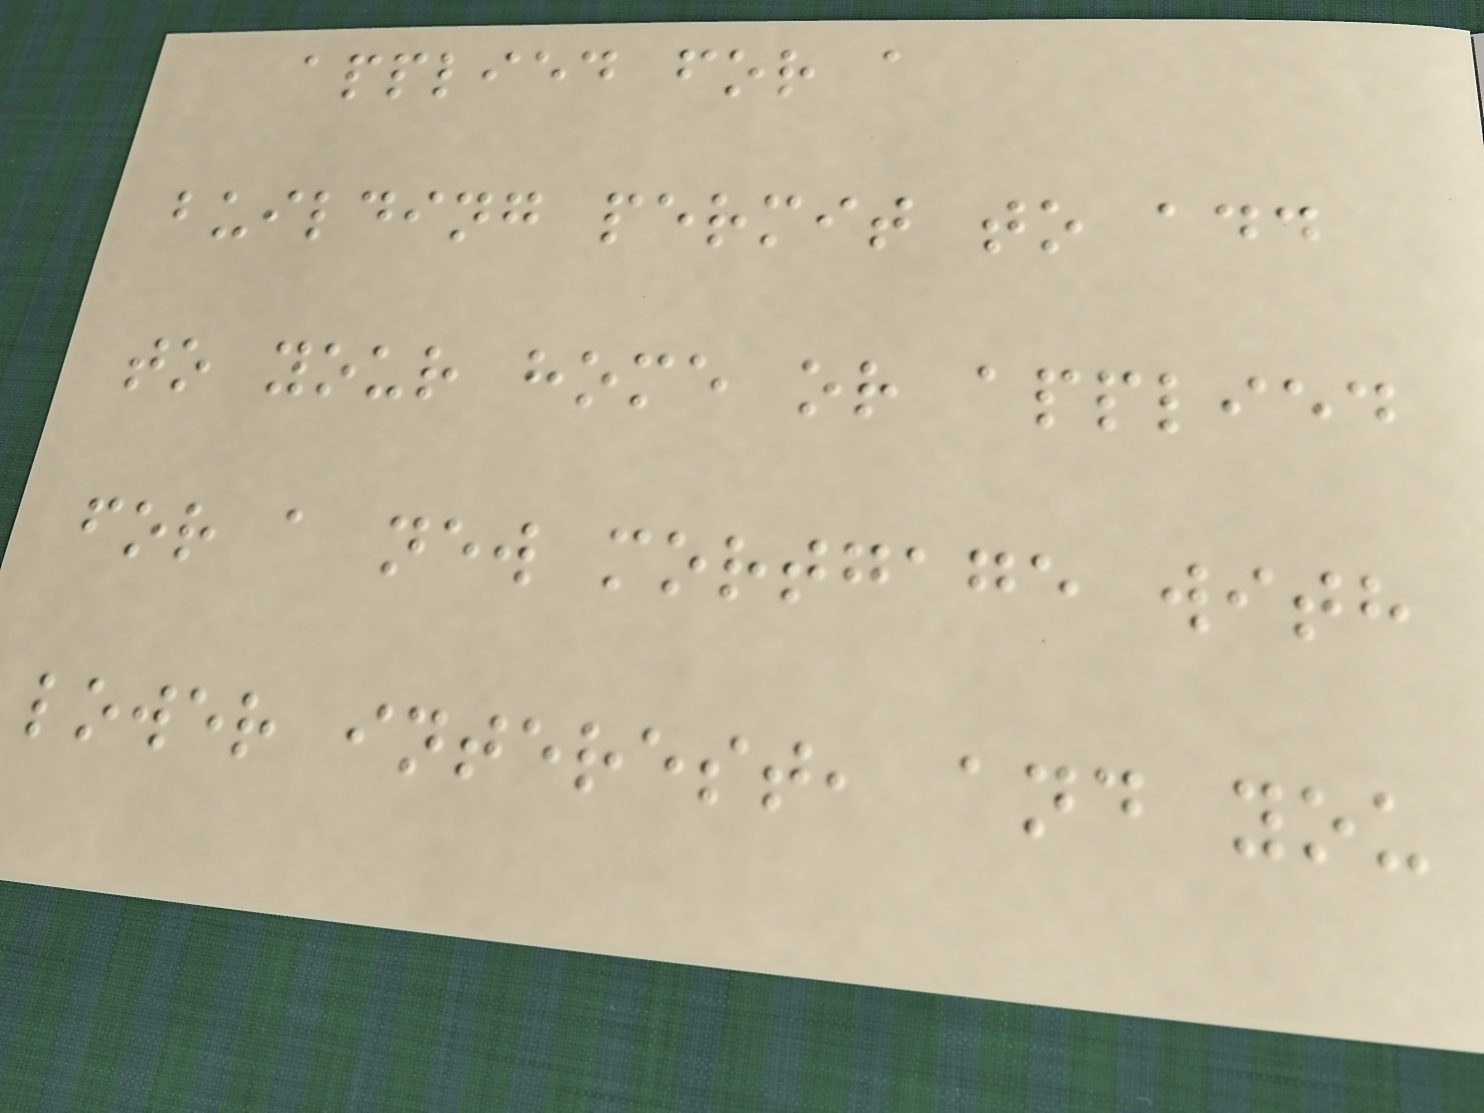applied for a
building permit to add
to your home or applied
for a new mortgage with
lower interest, and you
